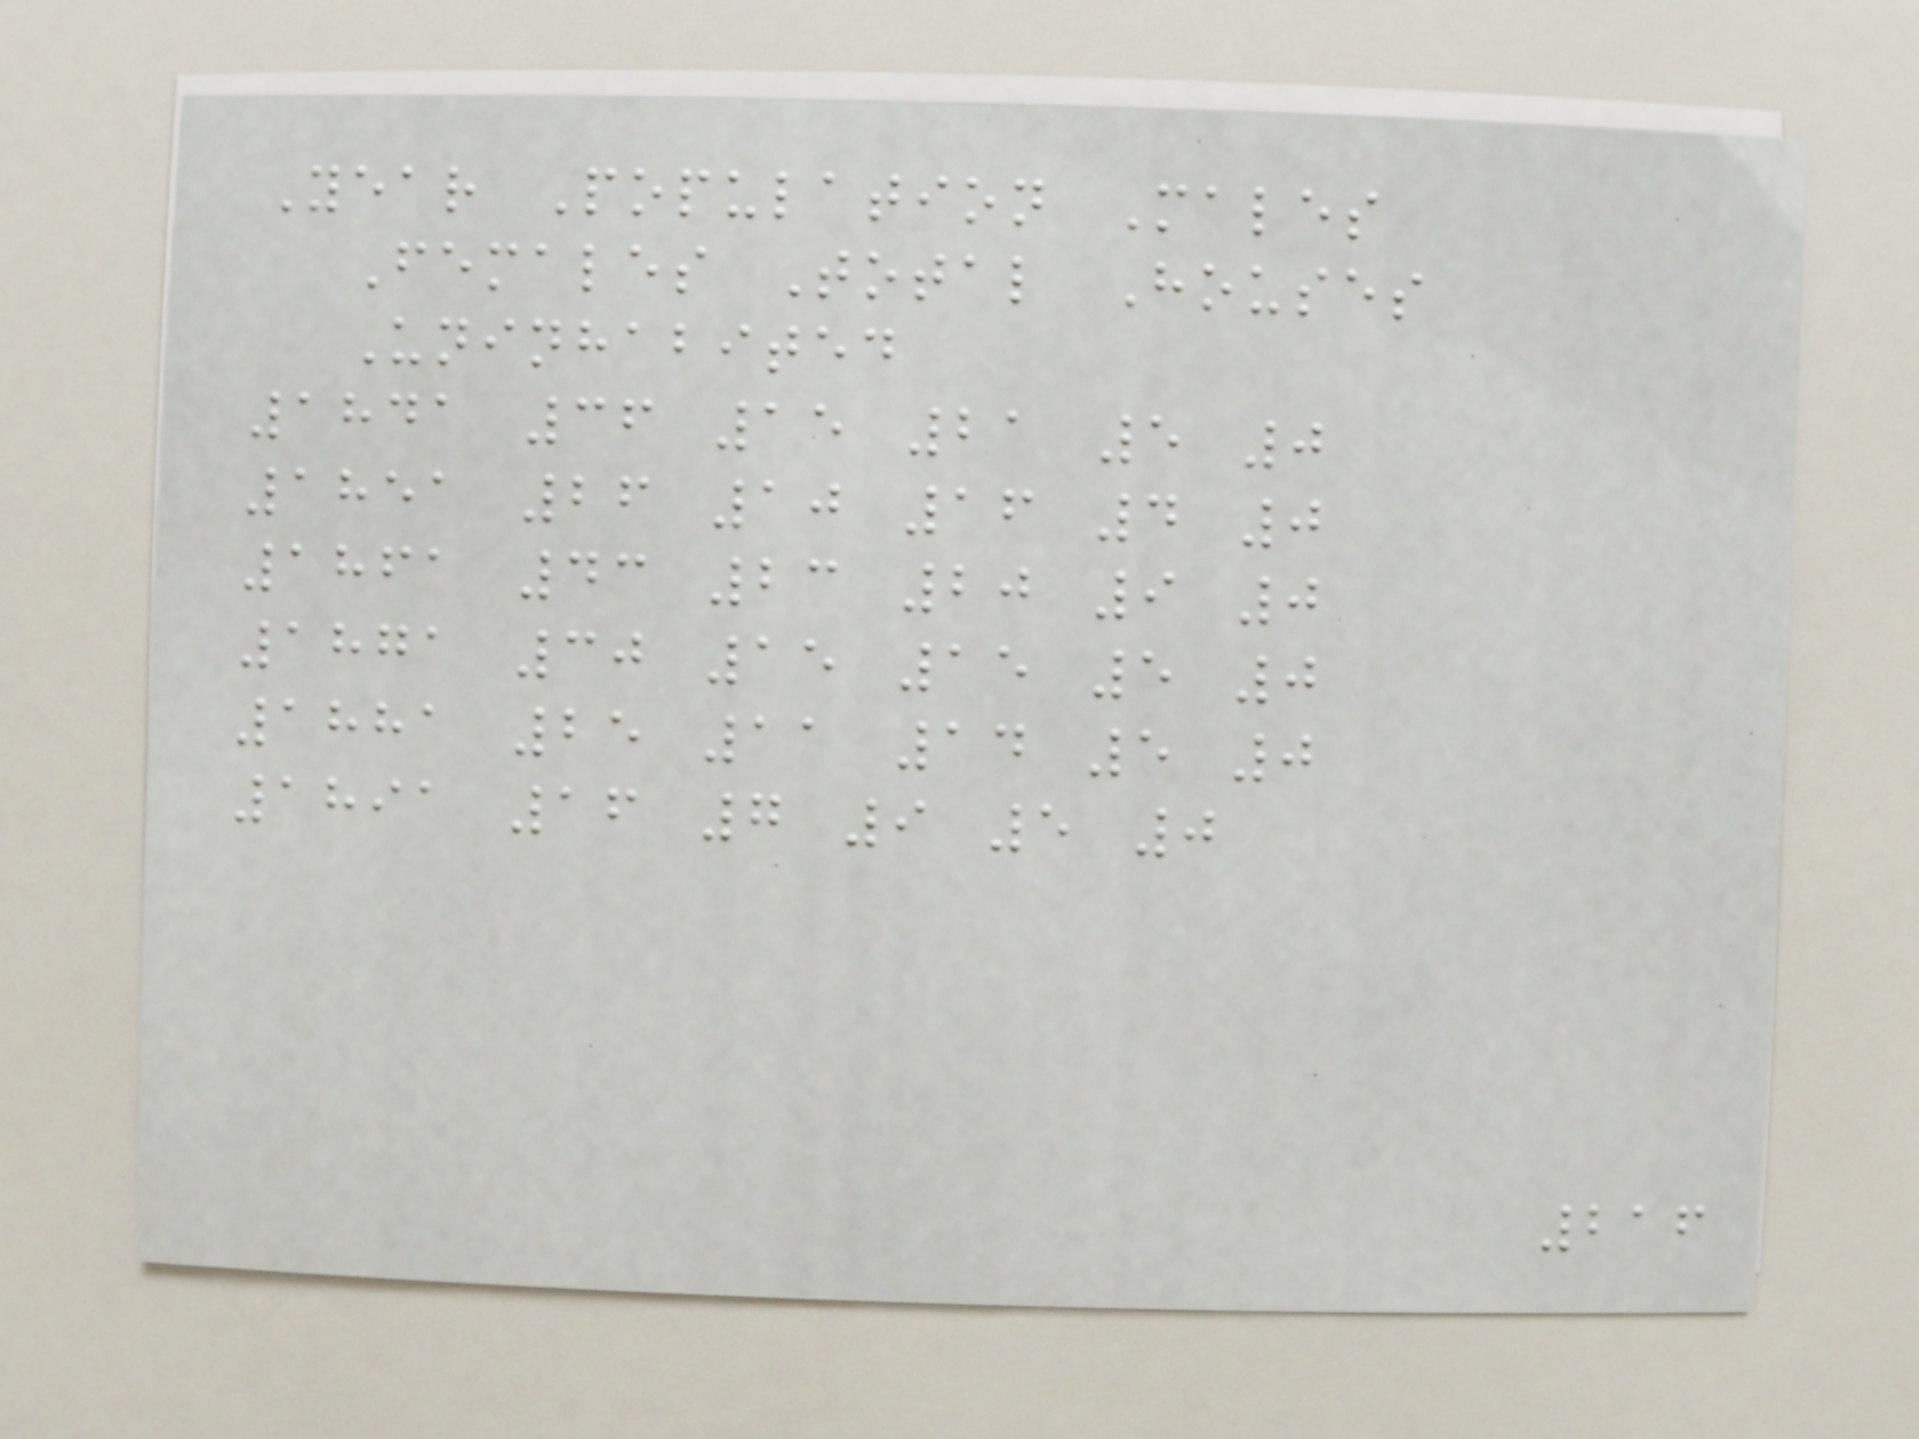Year Population Males
Females Total Houses
Uninhabited
1841 36 15 21 5 0
1851 26 10 16 4 0
1861 43 23 20 9 0
1871 30 15 15 5 0
1881 25 11 14 5 0
1891 16 7 9 5 0
216
